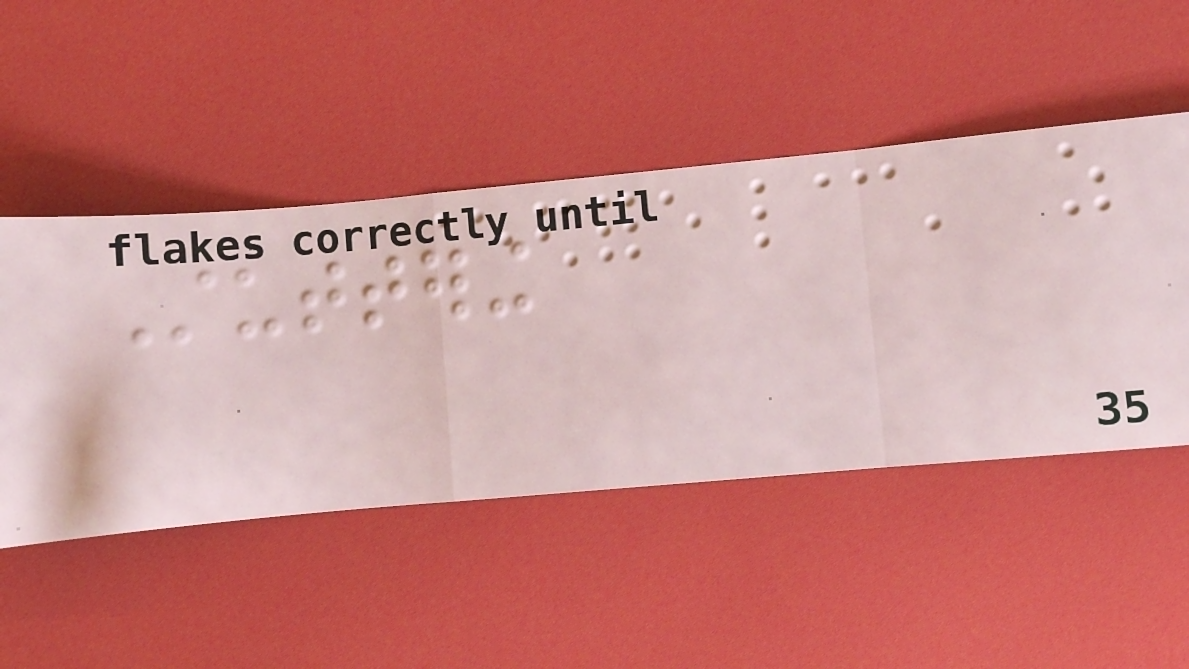Stuttering
